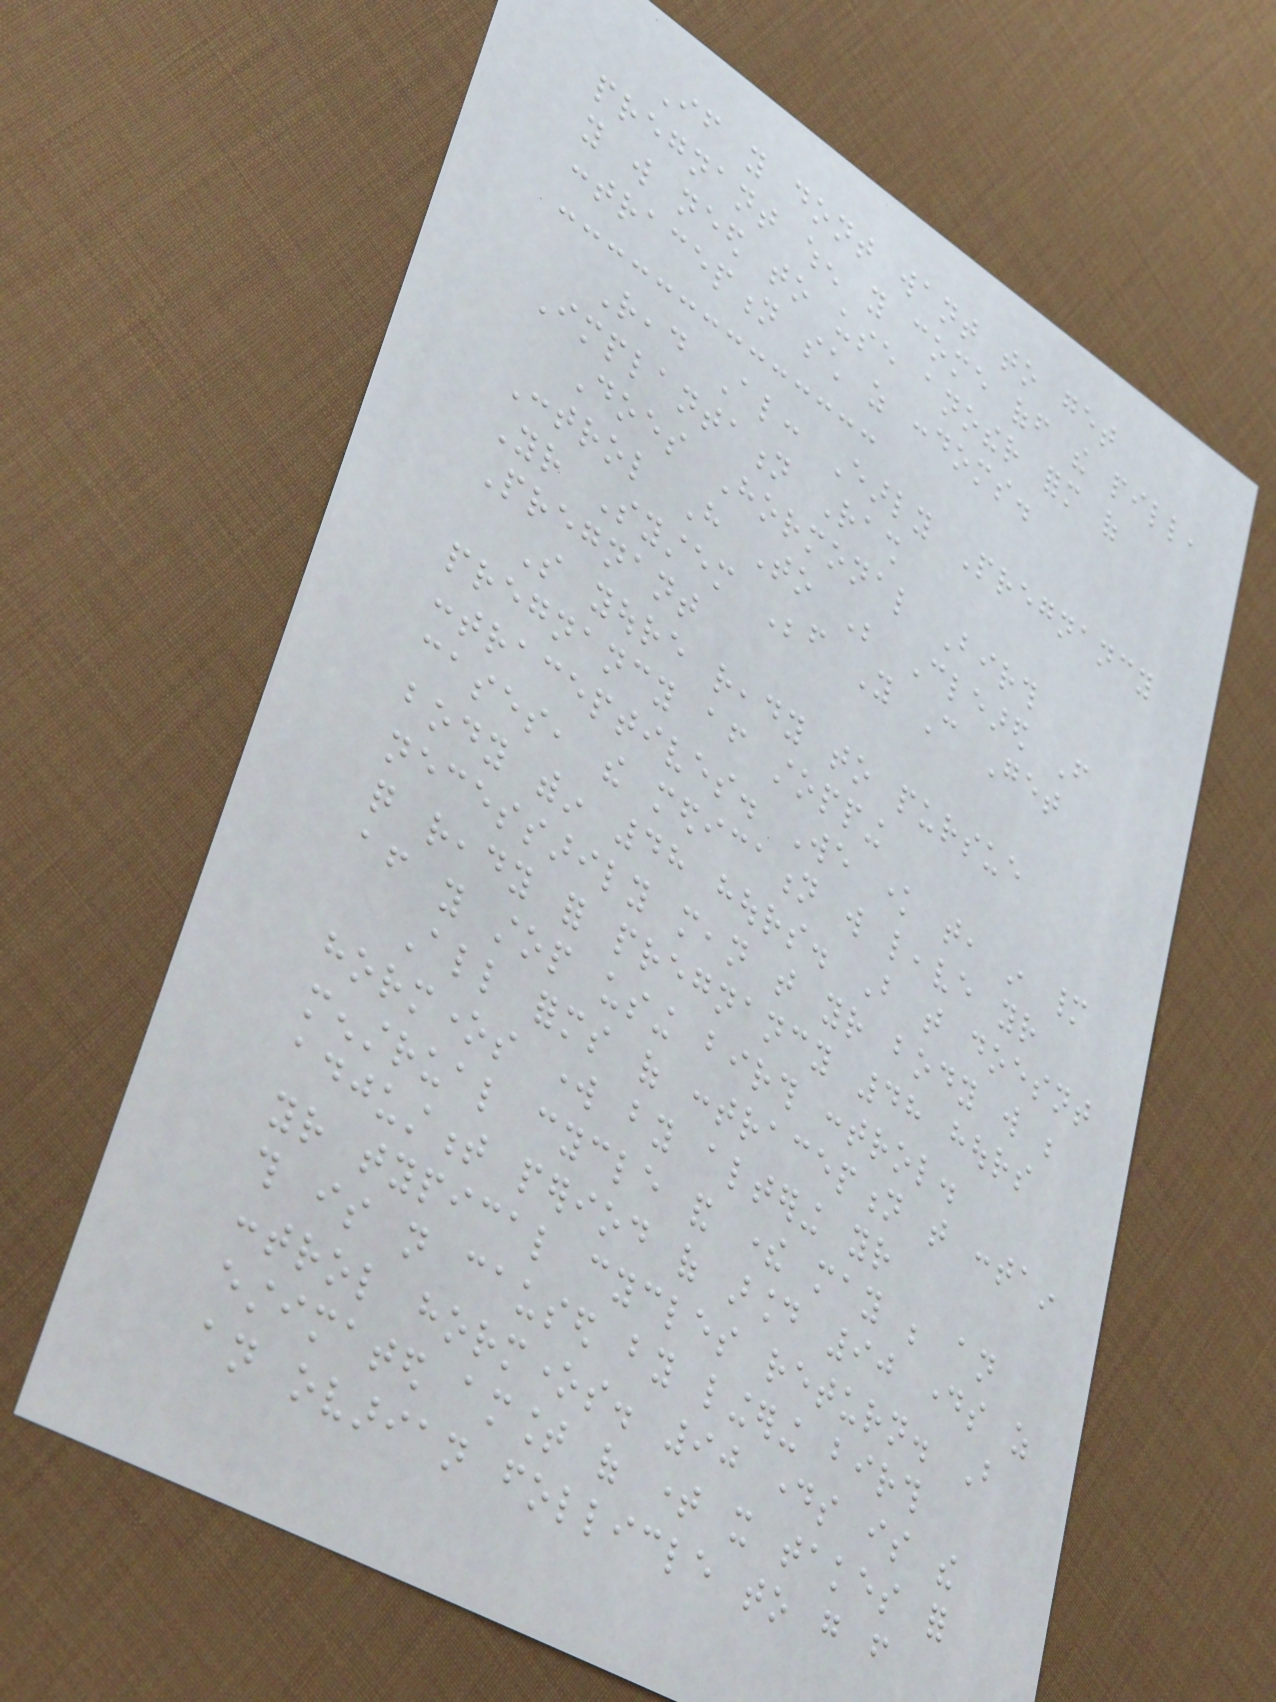If you dont want to get
pregnant when you come off the pill,
you will need to use another form of
contraception such as condoms.
Read Also: Early Pregnancy
Implantation Rash
Does Hormonal Birth
Control Have To Be Cleared From
Your System Before You Can Get
Pregnant
So youre ready to pursue
pregnancy after stopping
contraceptives. We know that, in many
cases, the medication will leave your
body within 48 hours. But that doesnt
necessarily mean that your body will be
quite ready for pregnancy 48 hours
after you stop using birth control.
All forms of contraception that contain
hormones work by altering your
menstrual cycle and there may be an
adjustment period of around 90 days as
your typical cycles return. But
this is not caused by lingering birth
control hormones. 90 days is the
estimated amount of time it takes for
an ovarian follicle to go from
